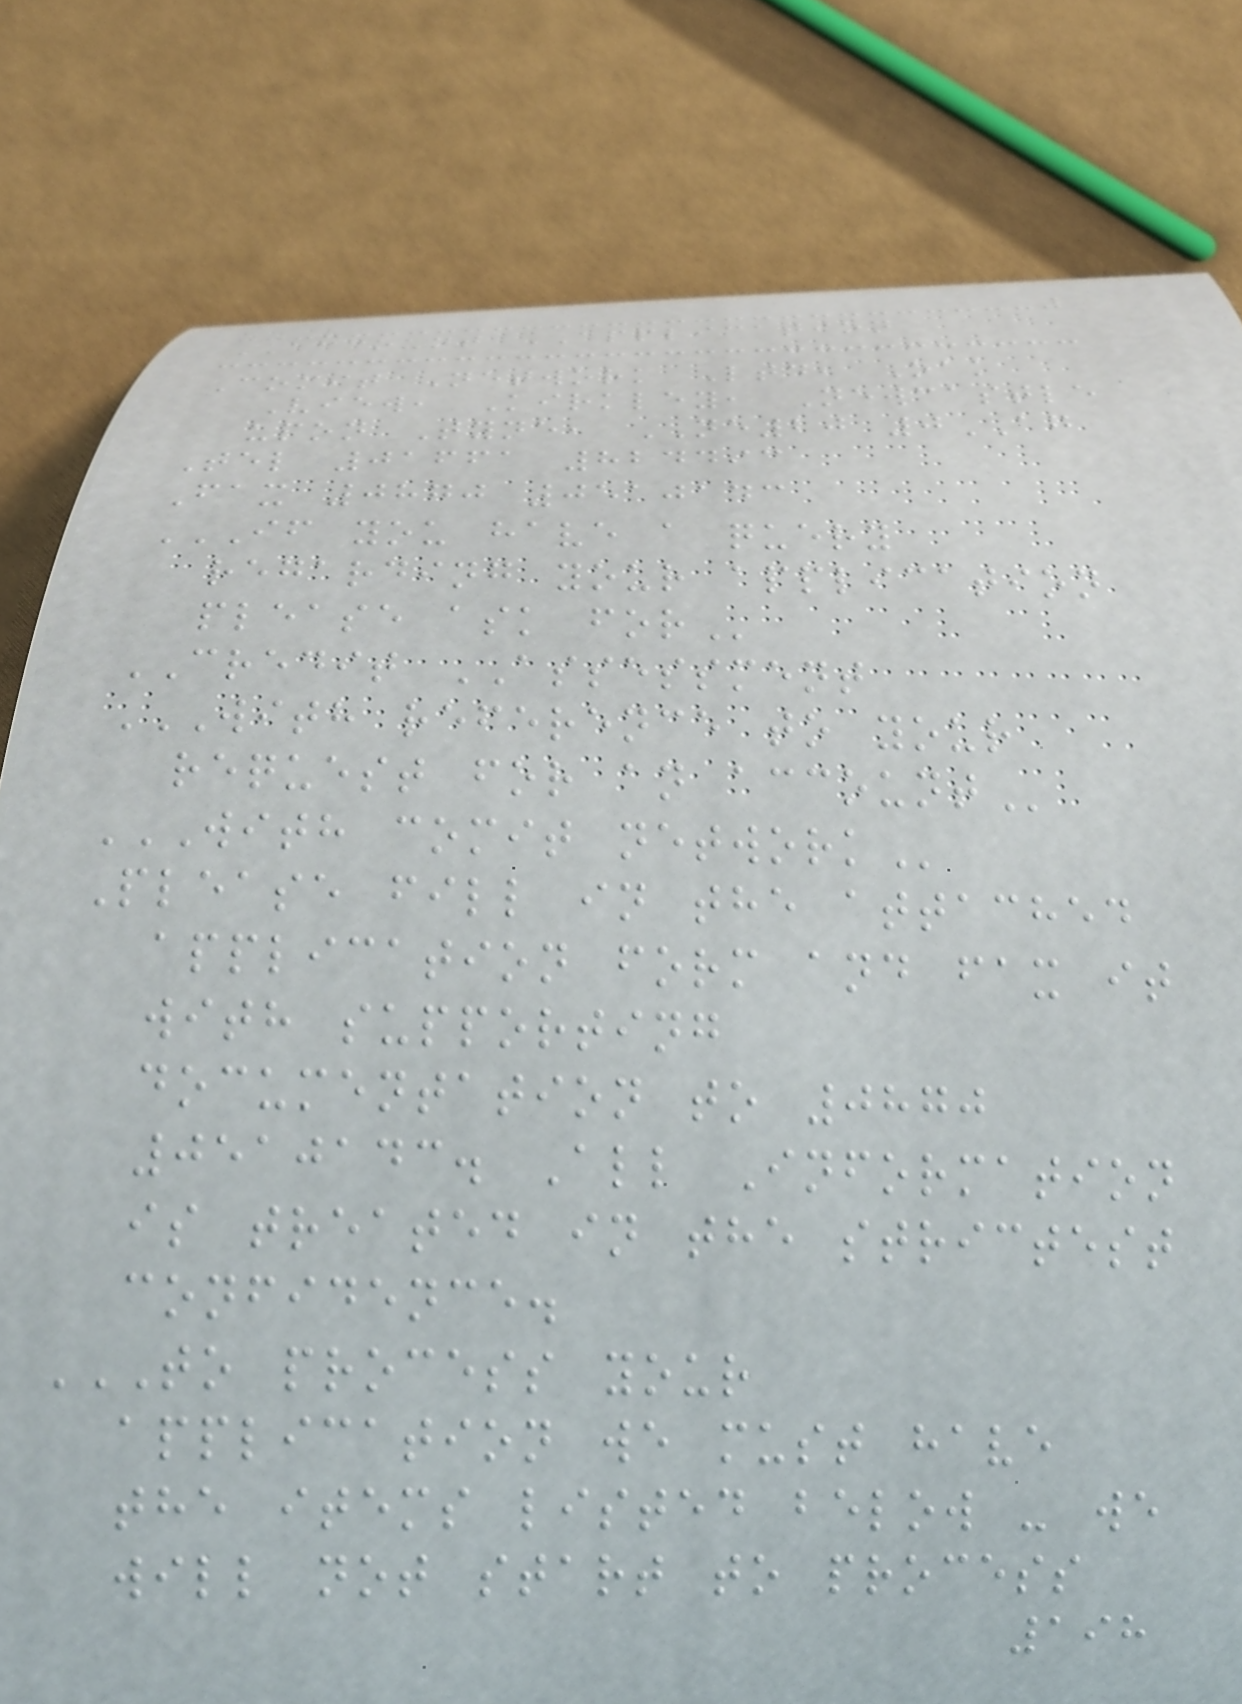ACCOUNT APPLICATION
Comit Network Ltd, Oak
View, Kirkley, Newcastle
upon Tyne, NE20 0AG
Tel 01661 824493
Fax 0870 0510143
IF YOU HAVE A QUERY
REGARDING YOUR APPLICATION
PLEASE ASK FOR
CREDIT ASSESSMENT
WITH REFERENCE TO YOUR
REQUEST FOR AN ACCOUNT
WITH COMIT NETWORK
Please fill in the attached
application form and fax it
with supporting
documentation to 0870
0510143. All Information
is treated in the strictest
confidence.
TO PROCESS YOUR
APPLICATION WE MUST HAVE
THE ITEMS LISTED BELOW - WE
WILL NOT START TO PROCESS
198
